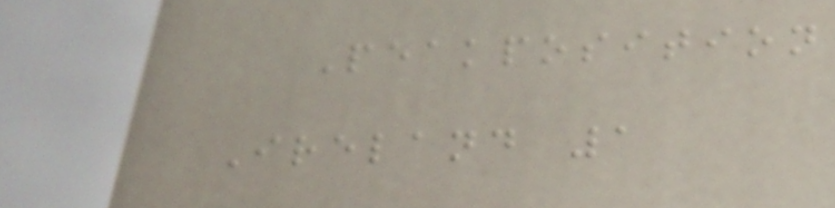Peakposition
Ireland 1
